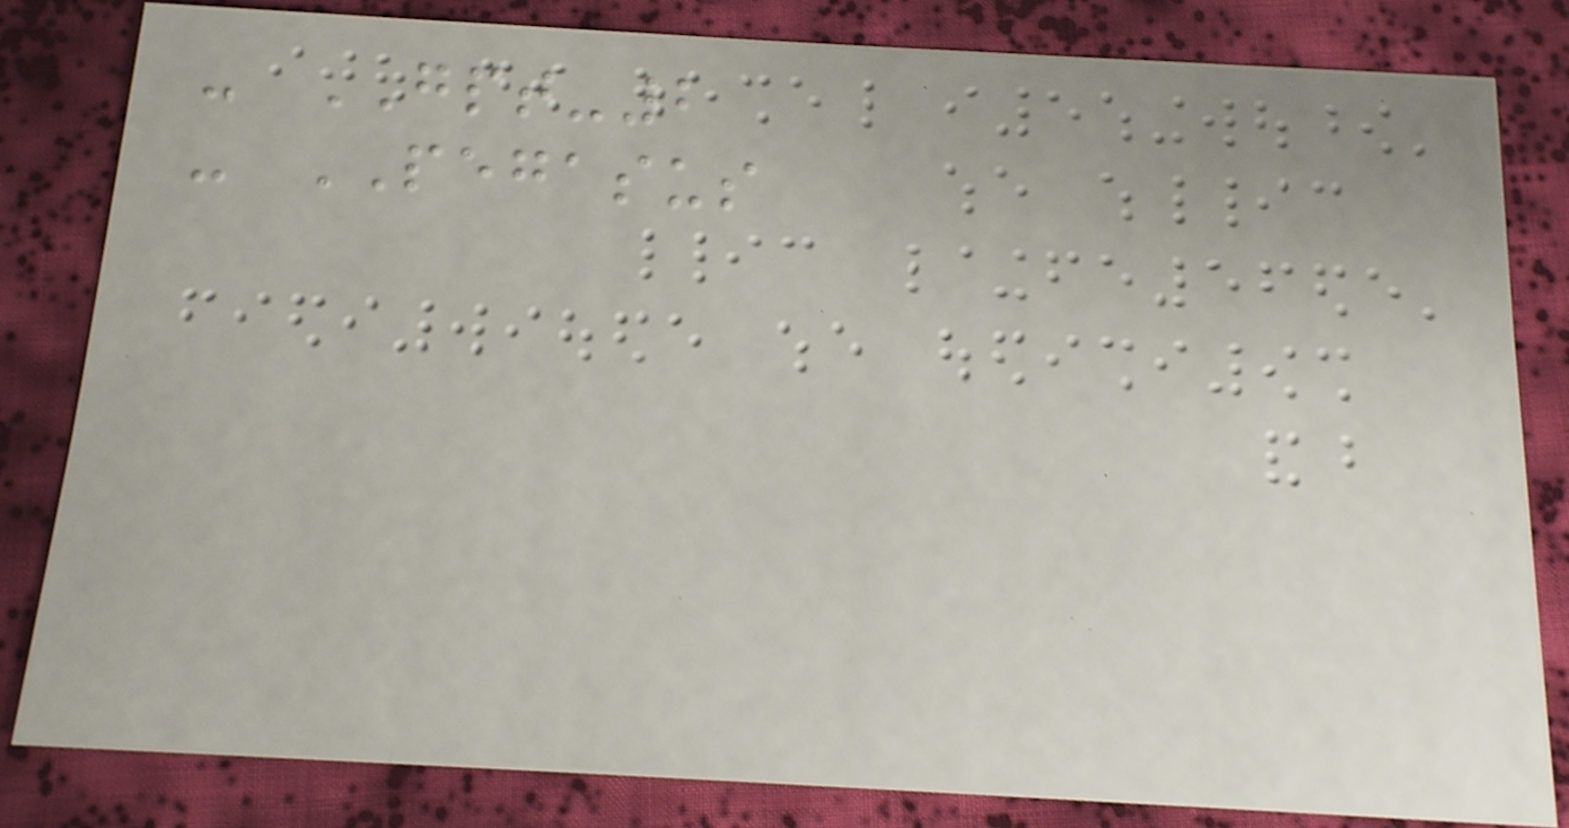- GPT-2
- PEGASUS
